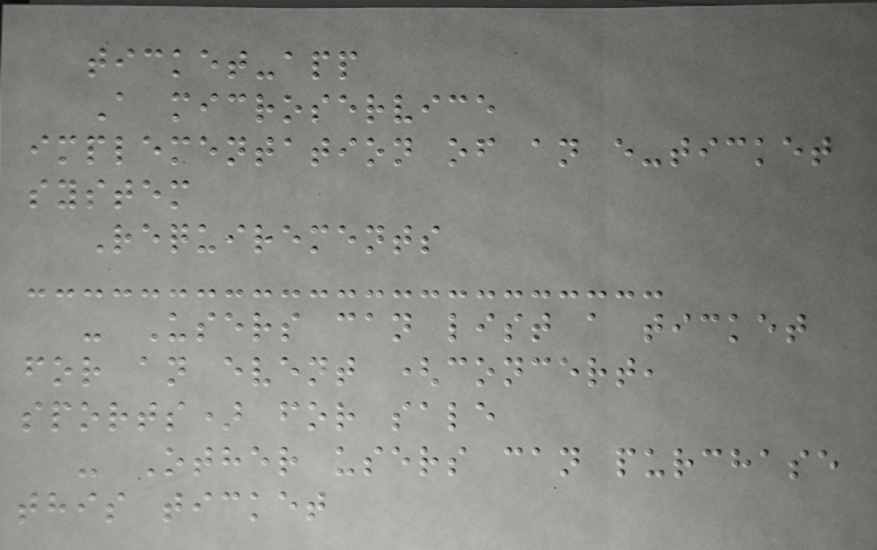ticket-app
A microservice
implementation of an e-ticket
system
Requirements
- Users can list a ticket
for an event (concert,
sports) for sale
- Other users can purchase
this ticket
